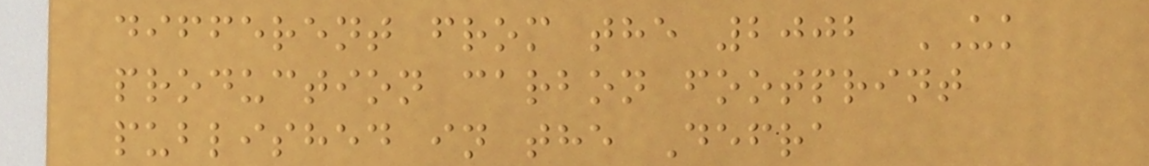different from the 2002 UK
production carbon footprint
published in the Defra
